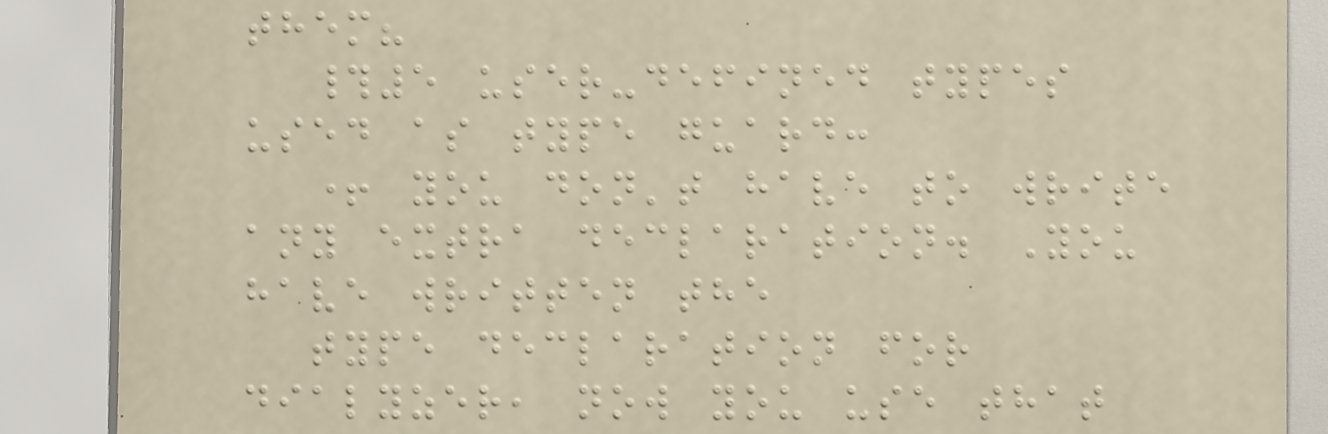them?
#5 user-defined types
used as type guard:
+ you don't have to write
any extra declaration. You
have written the
type declaration for
dialyzer, now you use that
